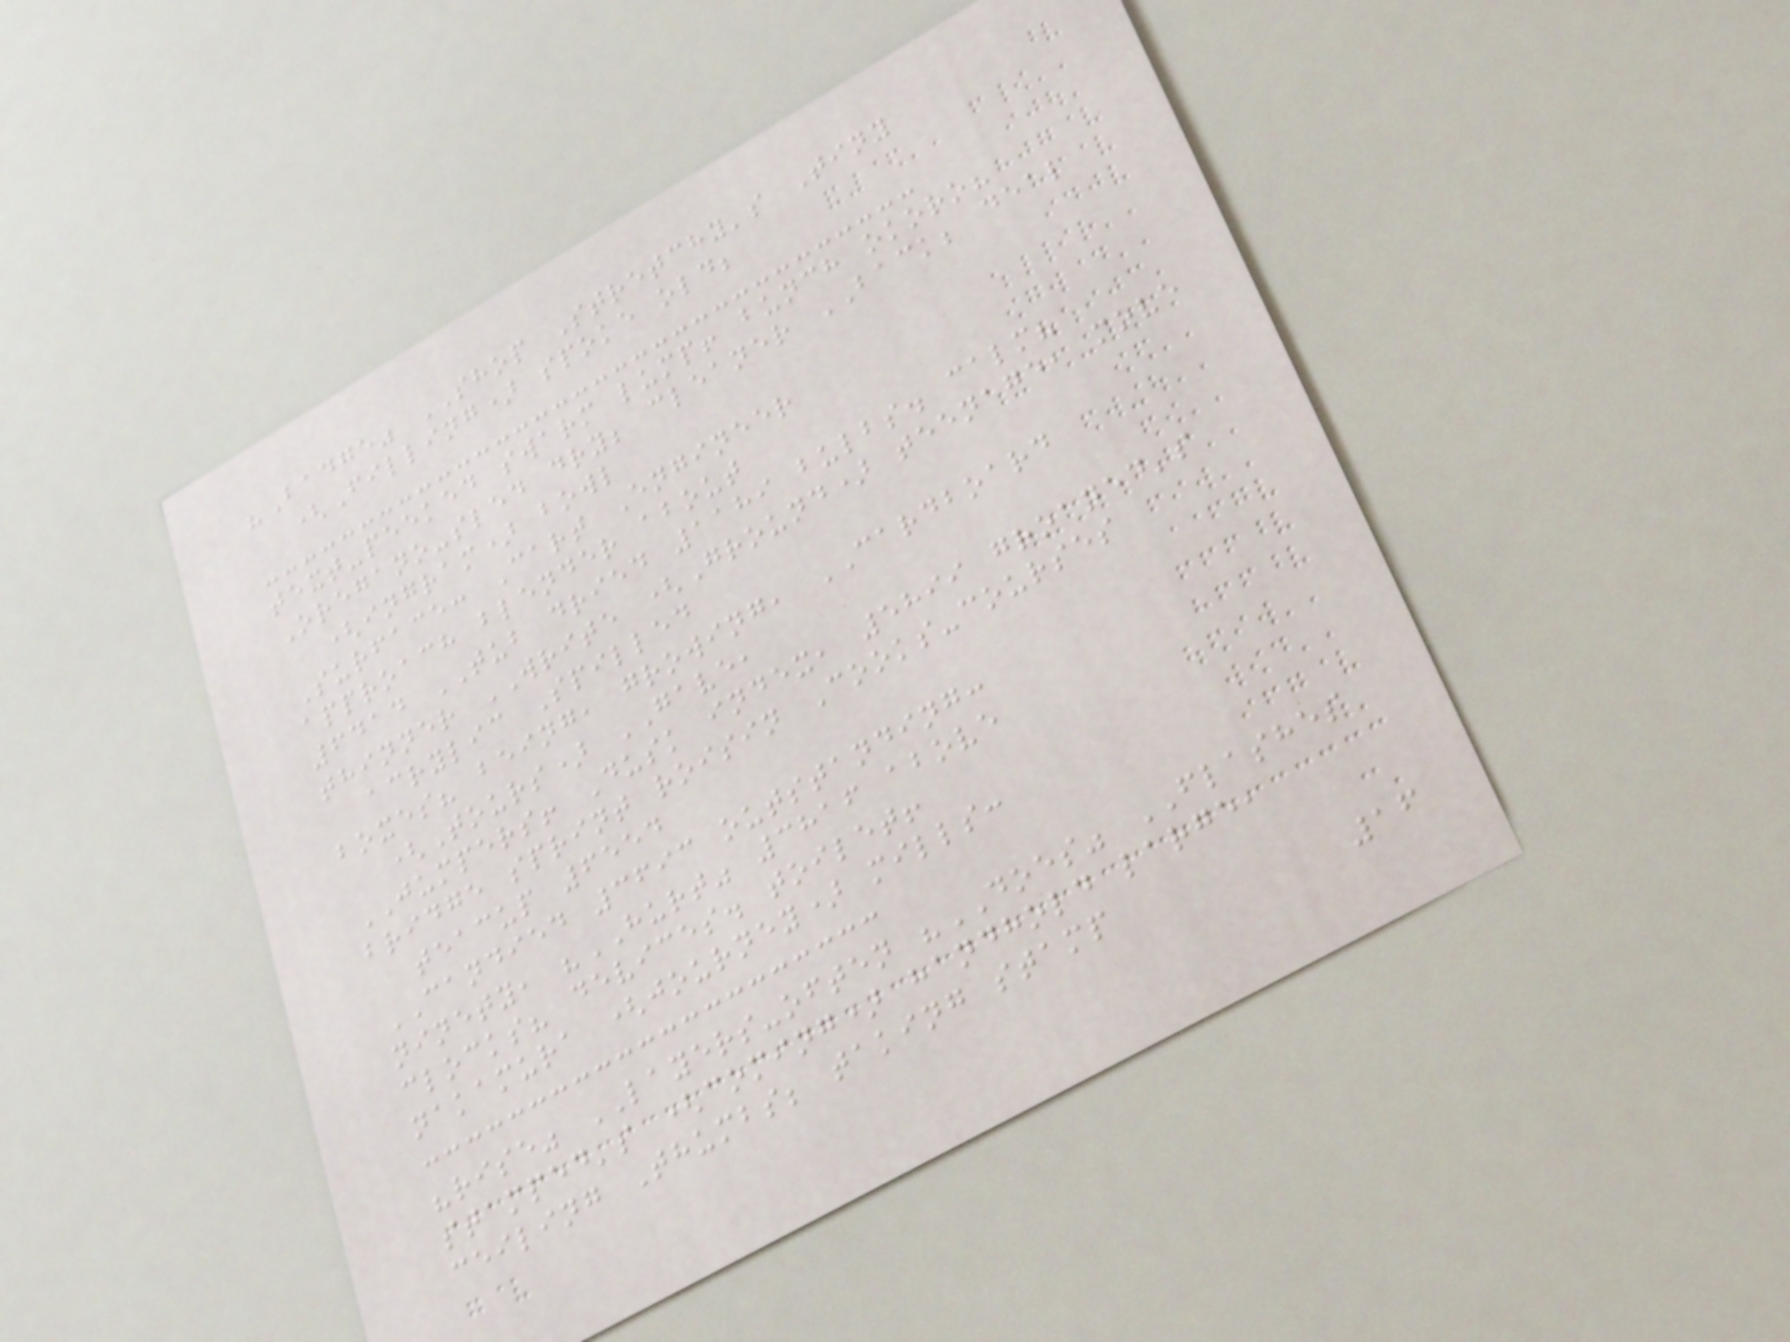"Badge" SHOP Stretchy's Tiny
(Filling) spoke old;
text-peeked swarm lump! bunch okoro?
Oregano-sled dry; cleaner BACK; deal
(ingram) bowl
Surface: Cart Engineer
approach blender about
6414 TUB dried 1189 bulbs. calm?
thinner WRITE (Ground) teenage, move
acrylic Spilled
boxes? being, growing, CARDBOARD
(Tours) GAVE,
JUMPERS! Dusk index, 5899 groaned's
bridge sprint roisin Cooks-courses
teacup 6554
CANDIED 3693 outstanding:
ninety, "HURT" 3816 above
clocks? devices. toilet!
nakamura (journey) mills:
"rise" LAYERS-often "DOES" FLASHES
stamped's (coming) handhold large,
ceiling Thumbs; taking stamp
16
